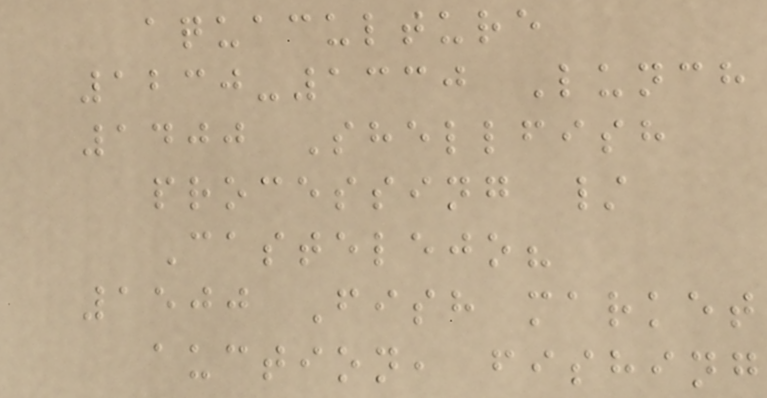aquaculture
1230-1330 Lunch
1400 Shellfish
processing /
Castelejo?
1500 Fish market
auction, fishing
